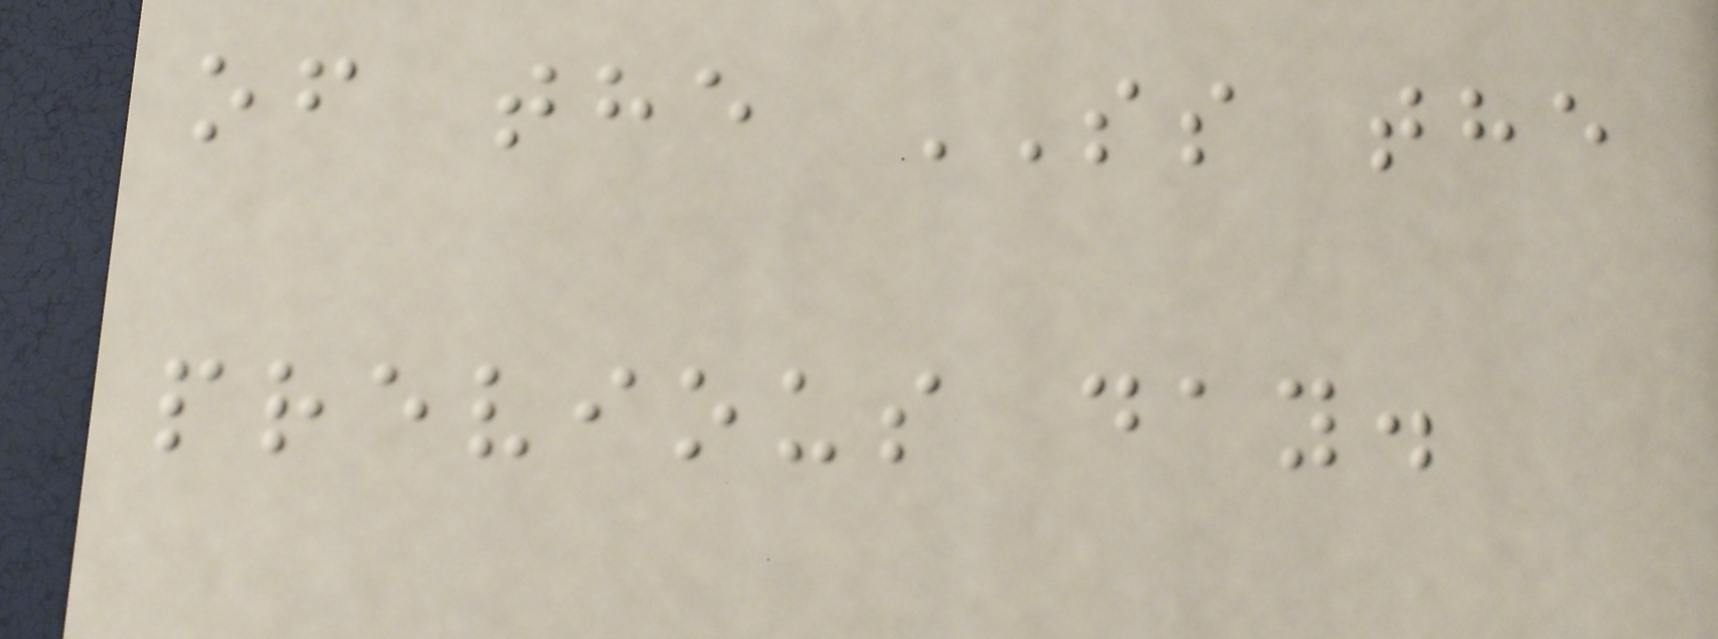of the SS the
previous day.
